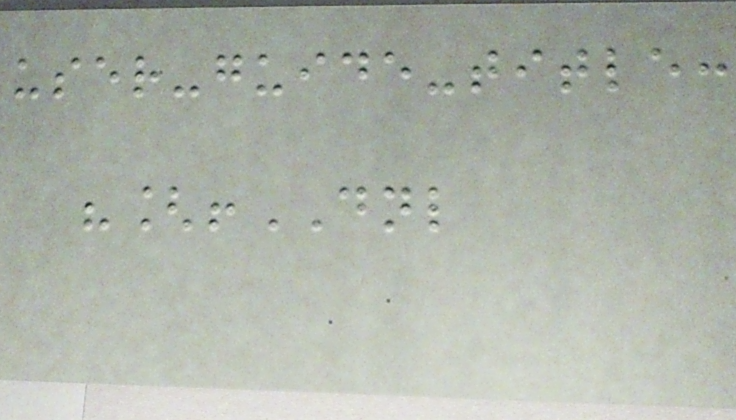user-guide-title:
"[!DNL
